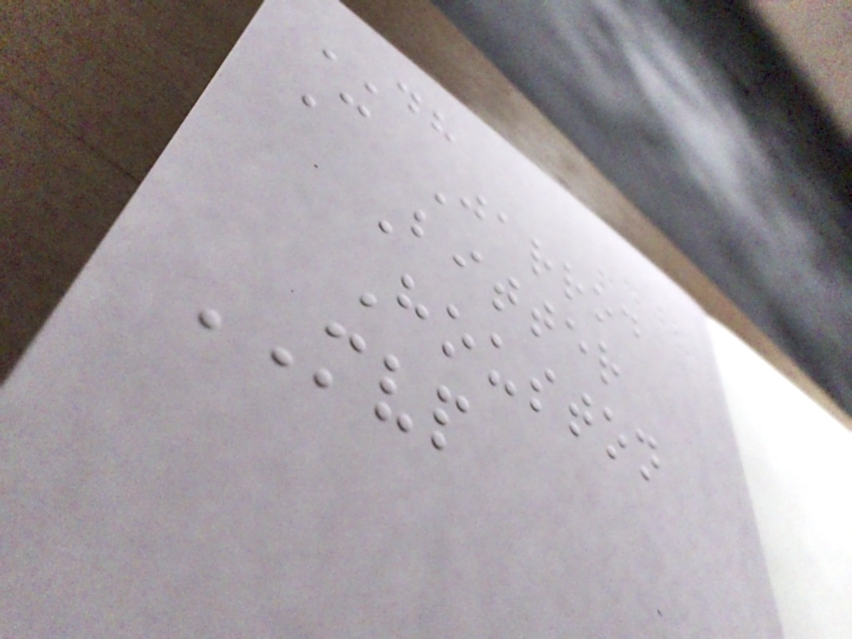DH
C Jarrod
Bitter
Houston
MVP
